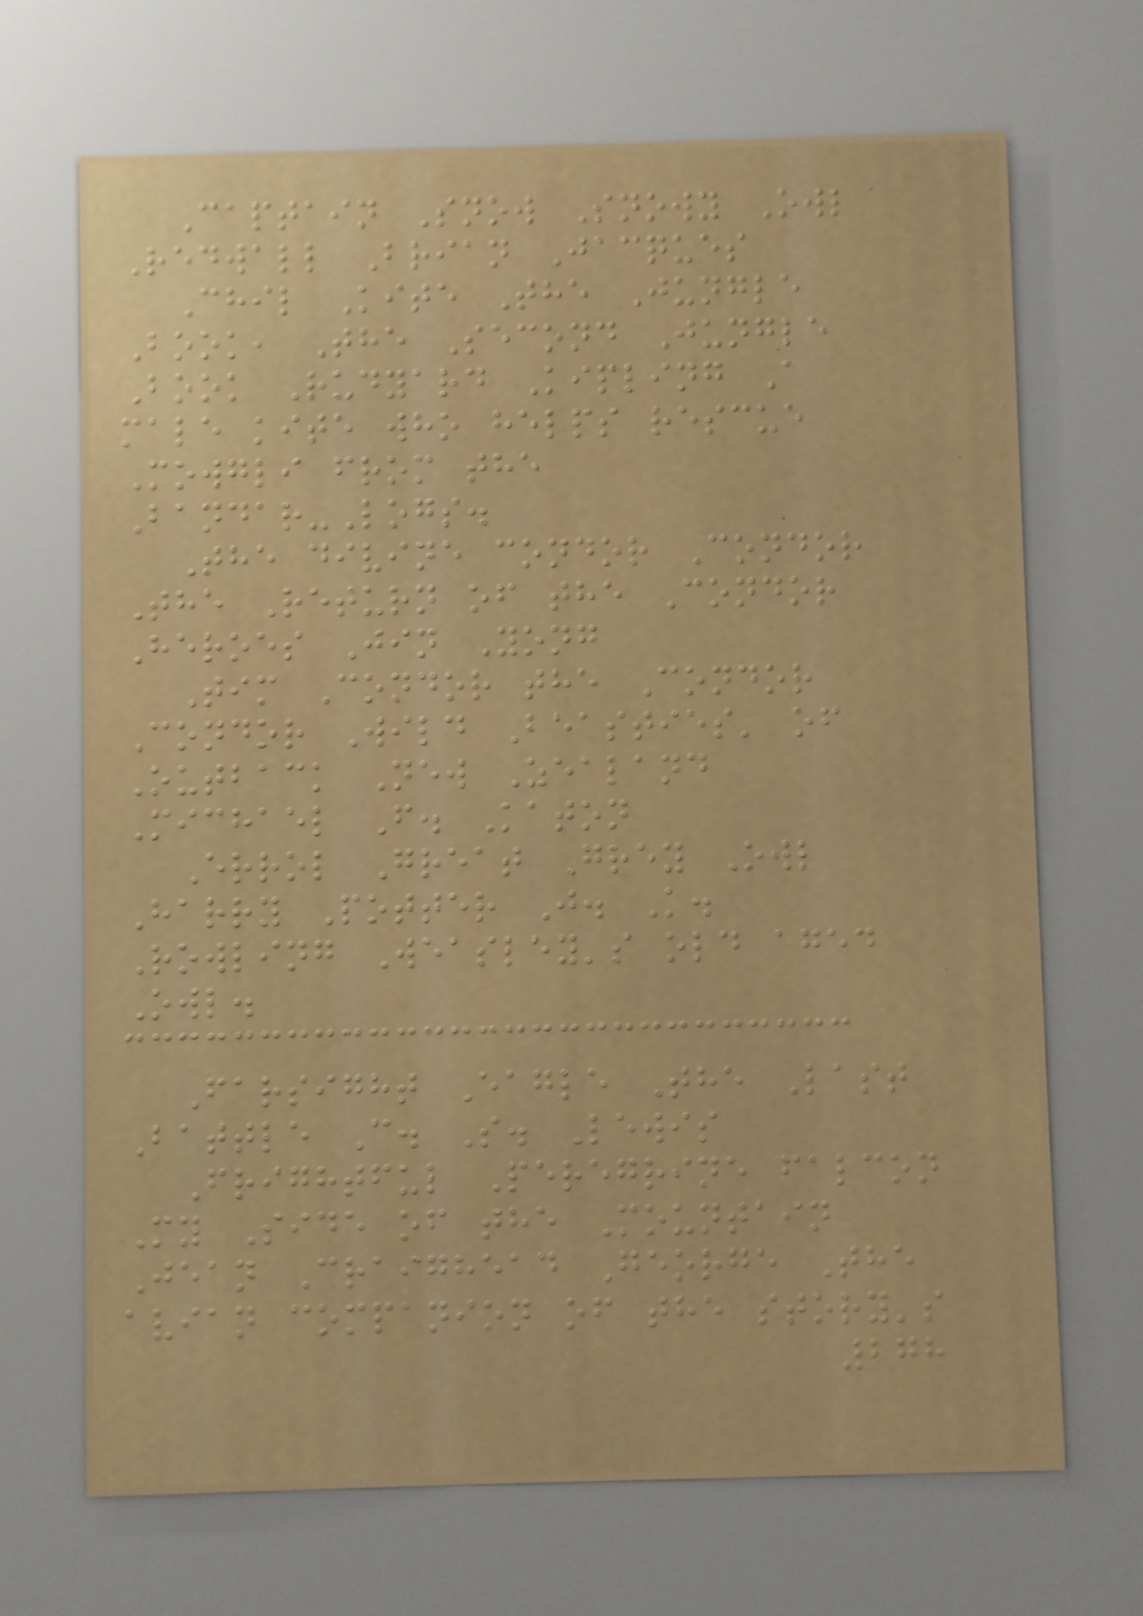Captain Snow Snowy Owl
Redwall Brian Jacques
Chil Kite The Jungle
Book, The Second Jungle
Book Rudyard Kipling A
male kite who helps rescue
Mowgli from the
Bandar-Logs.
The divine condor Condor
The Return of the Condor
Heroes Jin Yong
Tim Condor the Condor
Condor Wild Beasties' of
Outback New Zealand
Michael F. Katon
Errol Great Grey Owl
Harry Potter J. K.
Rowling Weasley's old aged
Owl.
Farsight Eagle The Last
Battle C. S. Lewis
Frightful Peregrine falcon
My Side of the Mountain
Jean Craighead George The
avian companion of the story's
278
